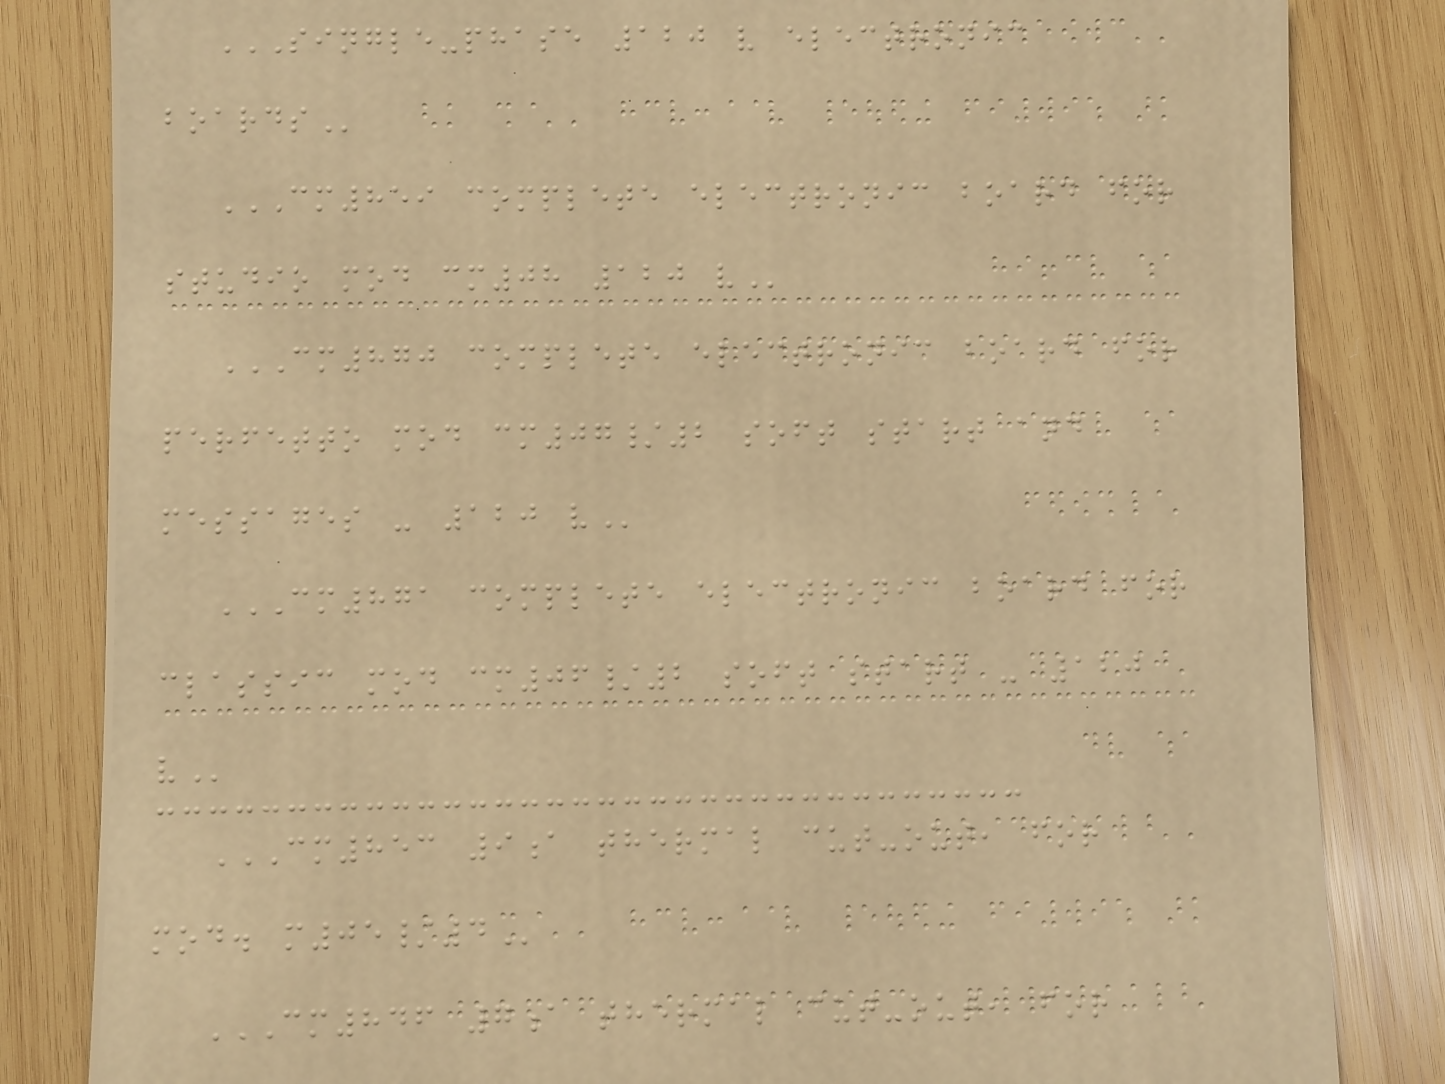SINGLE-PHASE 120 V ELECTRONIC
BOARDS
CM859 COMPLETE ELECTRONIC BOARD FOR
STUDIO MOD CM08 120 V
CM870 COMPLETE ELECTRONIC BOARD FOR
PERFETTO MOD CM07/2 SOFT START AND
MESSAGES - 120 V
CM871 COMPLETE ELECTRONIC BOARD FOR
CLASSIC MOD CM06/2 SOFT START - 120
V
CM853 9A THERMAL CUT-OUT, FOR
MOD. M05/4
CM846 7A THERMAL CUT-OUT, FOR
